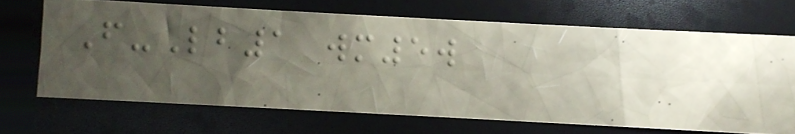F-Lb1 wm5w
